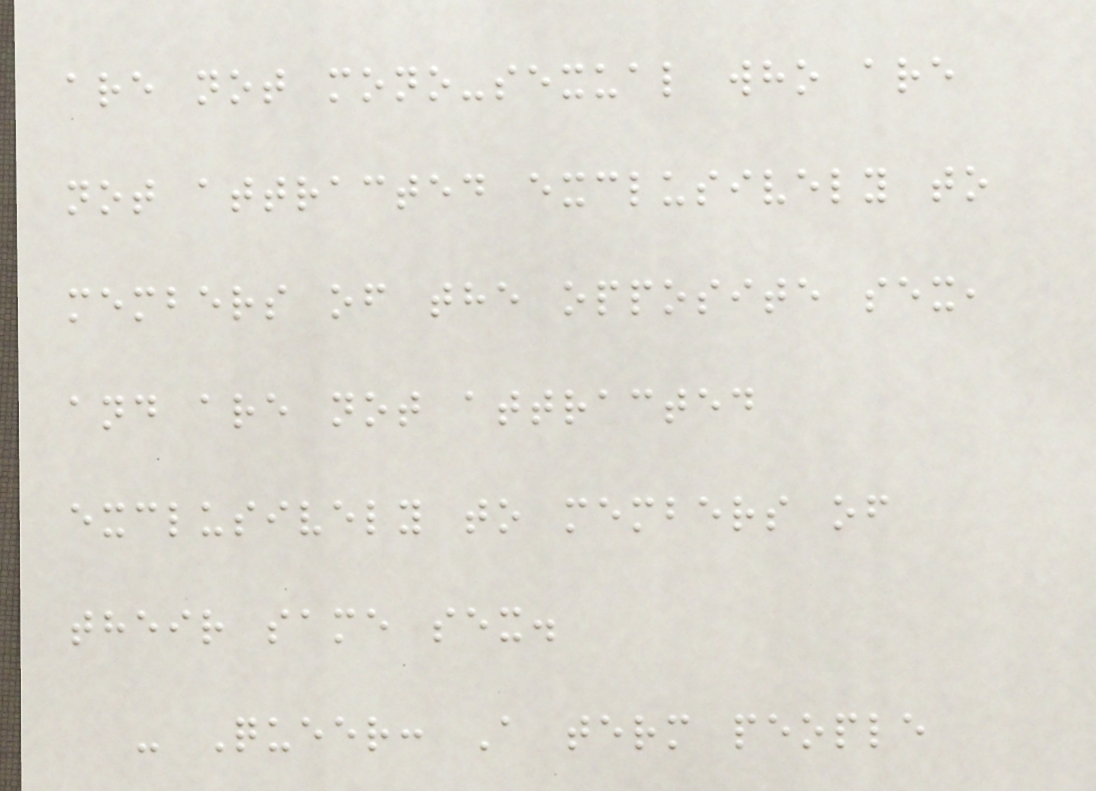are not mono-sexual who are
not attracted exclusively to
members of the opposite sex,
and are not attracted
exclusively to members of
their same sex.
- Queer: A term people
